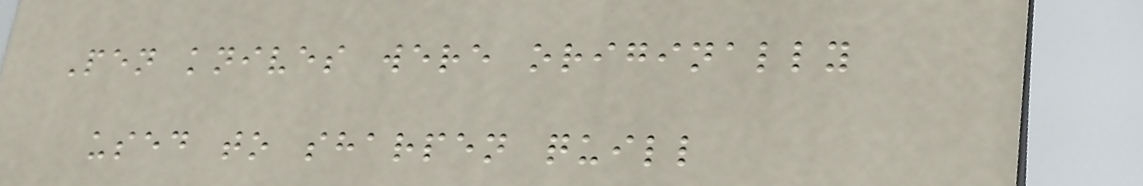Pen knives were originally
used to sharpen quill
